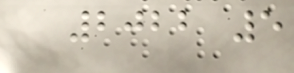2022 5
